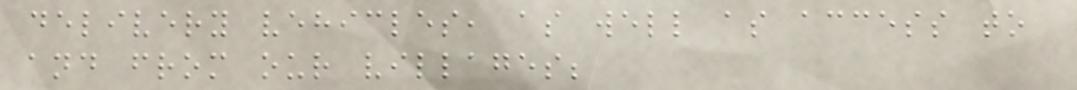delivery vehicles, as well as access to
and from our villages;
